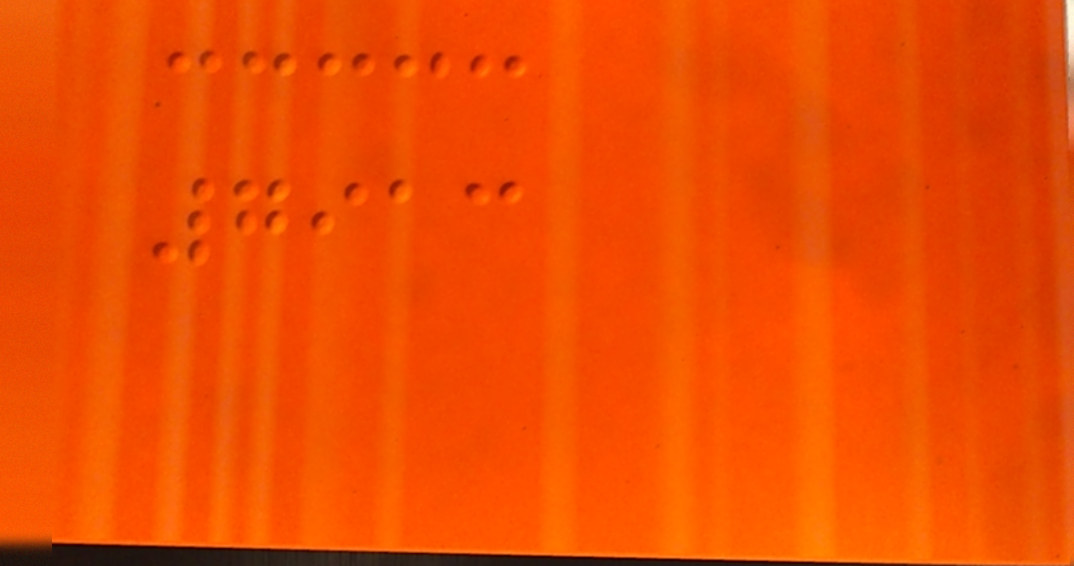7913
